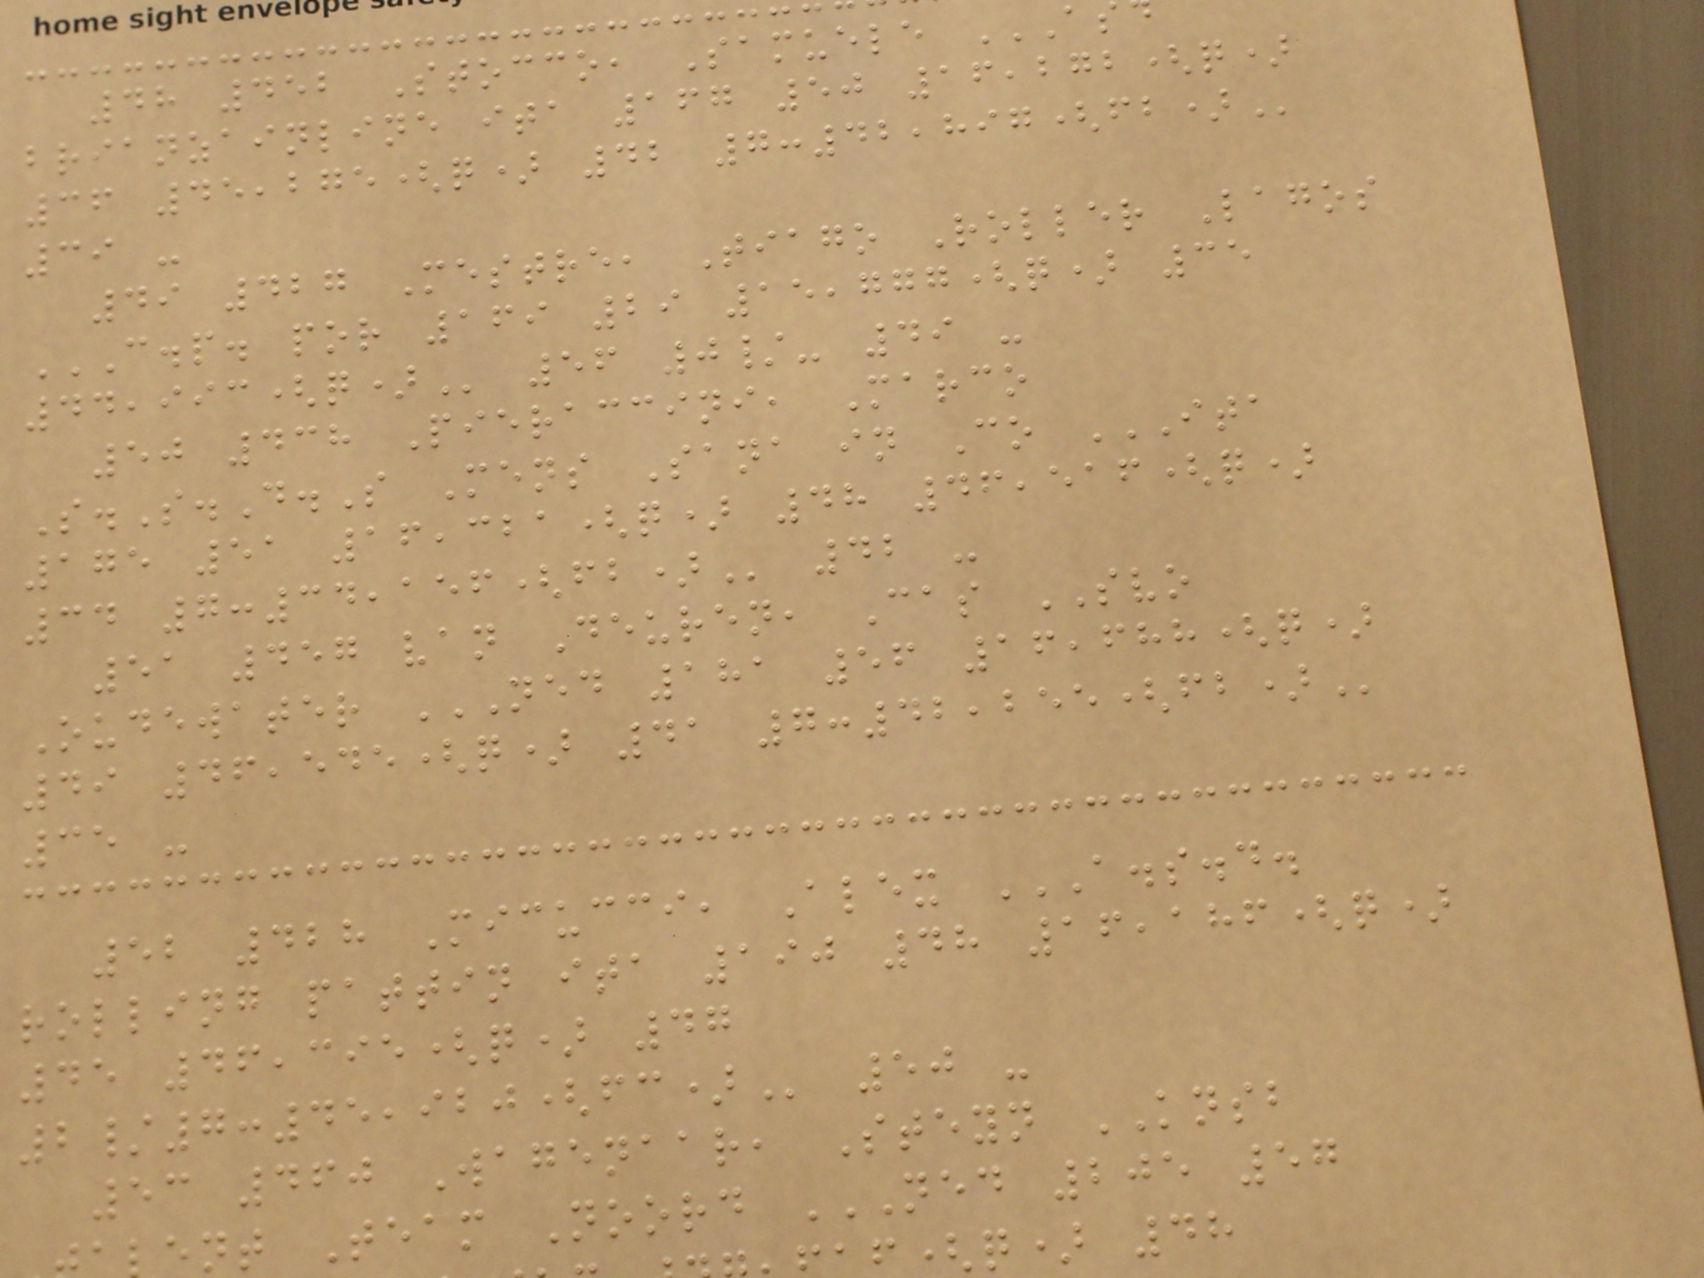48 452 Stocco, Samuele
brianzainline ita 167 50 16,272(q)
36 45,275(q) 42
39 -
49 427 Mestre, Tiago Roller Lagos
C.P. POR 169 29 15,777(Q) 35
56 0/- 49 -
50 438 Pieraccini, Marco
S.S.D.S Mens Sana in Co ITA
175 51 16,321(q) 48 46,516(q)
51 457 van Deuren, Cas SVO
Oudewater NED 181 56 16,688(Q)
49 46,545(q) 41
35 -
52 428 Micucci, Alex A.S.D.
rolling pattin ita 190 48 16,186(q)
45 46,395(q) 47
53 460 Wagenaar, Steyn KNSB
(q) 48
